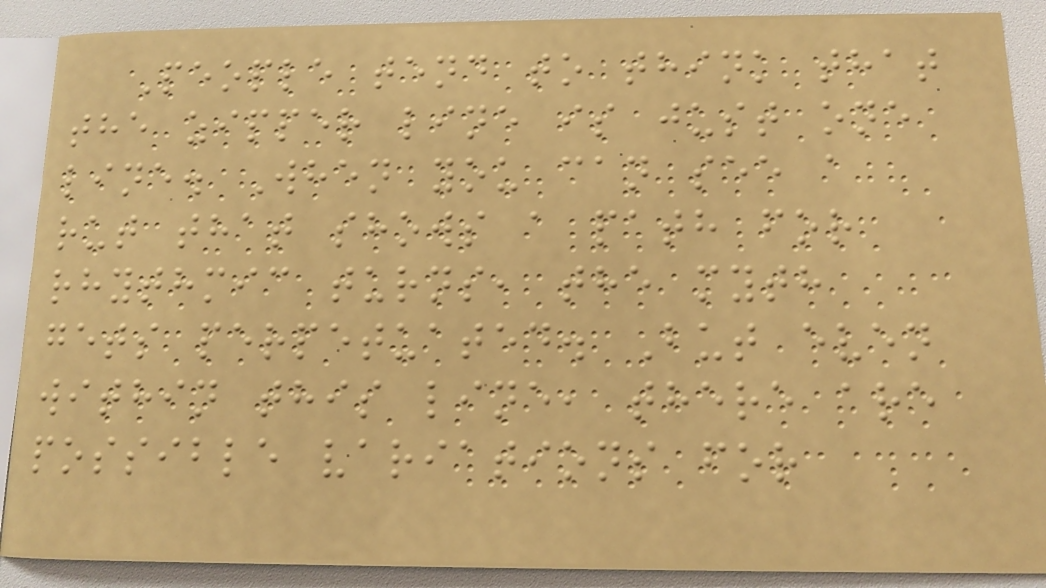People tend to think that
the zipper line is just one
line. When you can see a
rut that shows a path for
rhythmic turns, the myth
gets perpetuated. But even
within this line, there are
possible variations for
